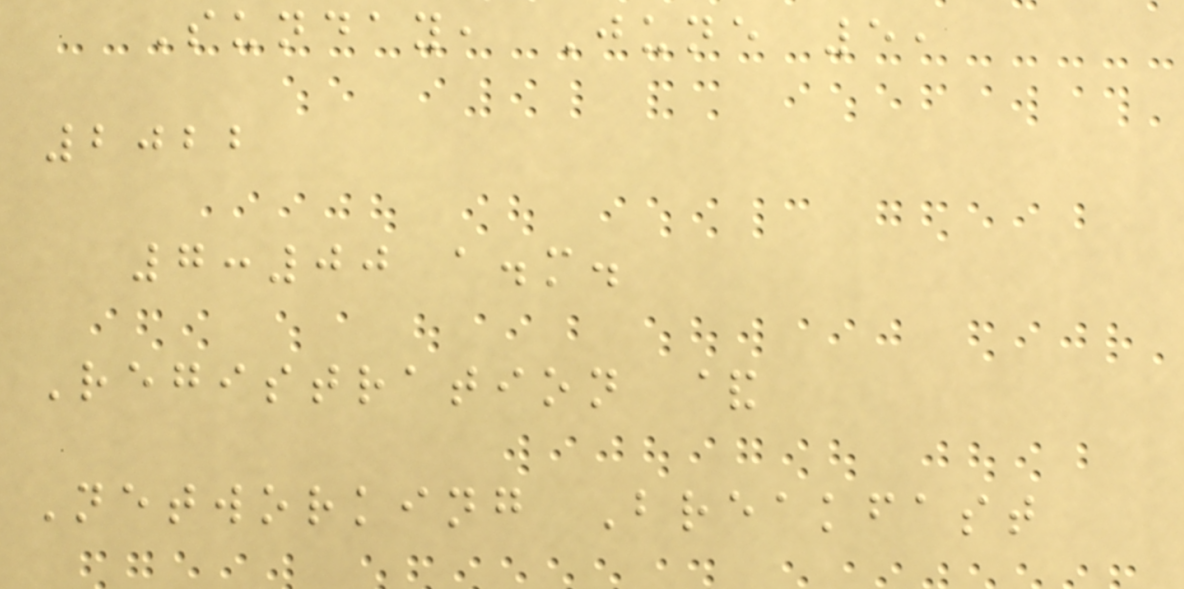Sunday, June 5,
2022
7:00 a.m.
Registration &
Networking Breakfast
